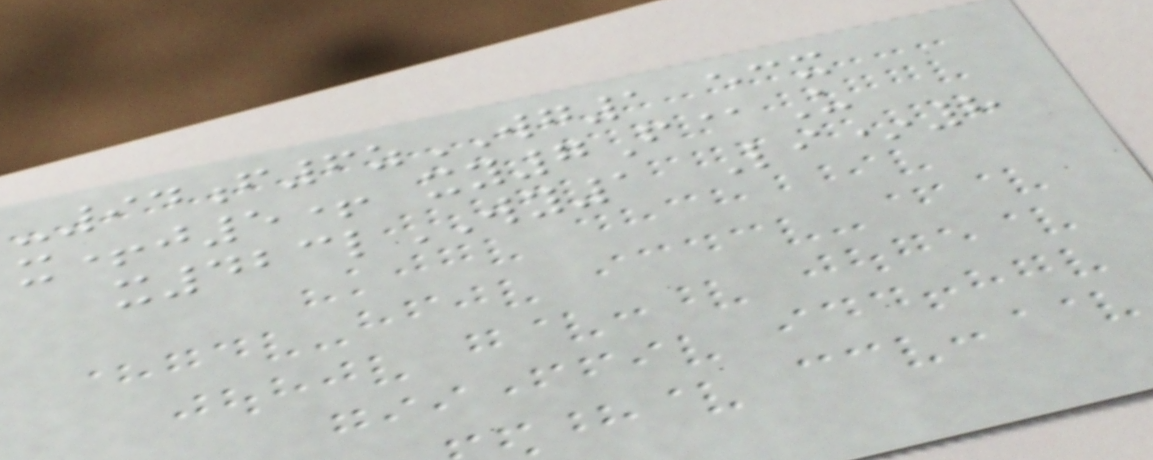-94f6zWG1 ecx
x+j5+ xy7F@U
x423lWY1 Li*8
